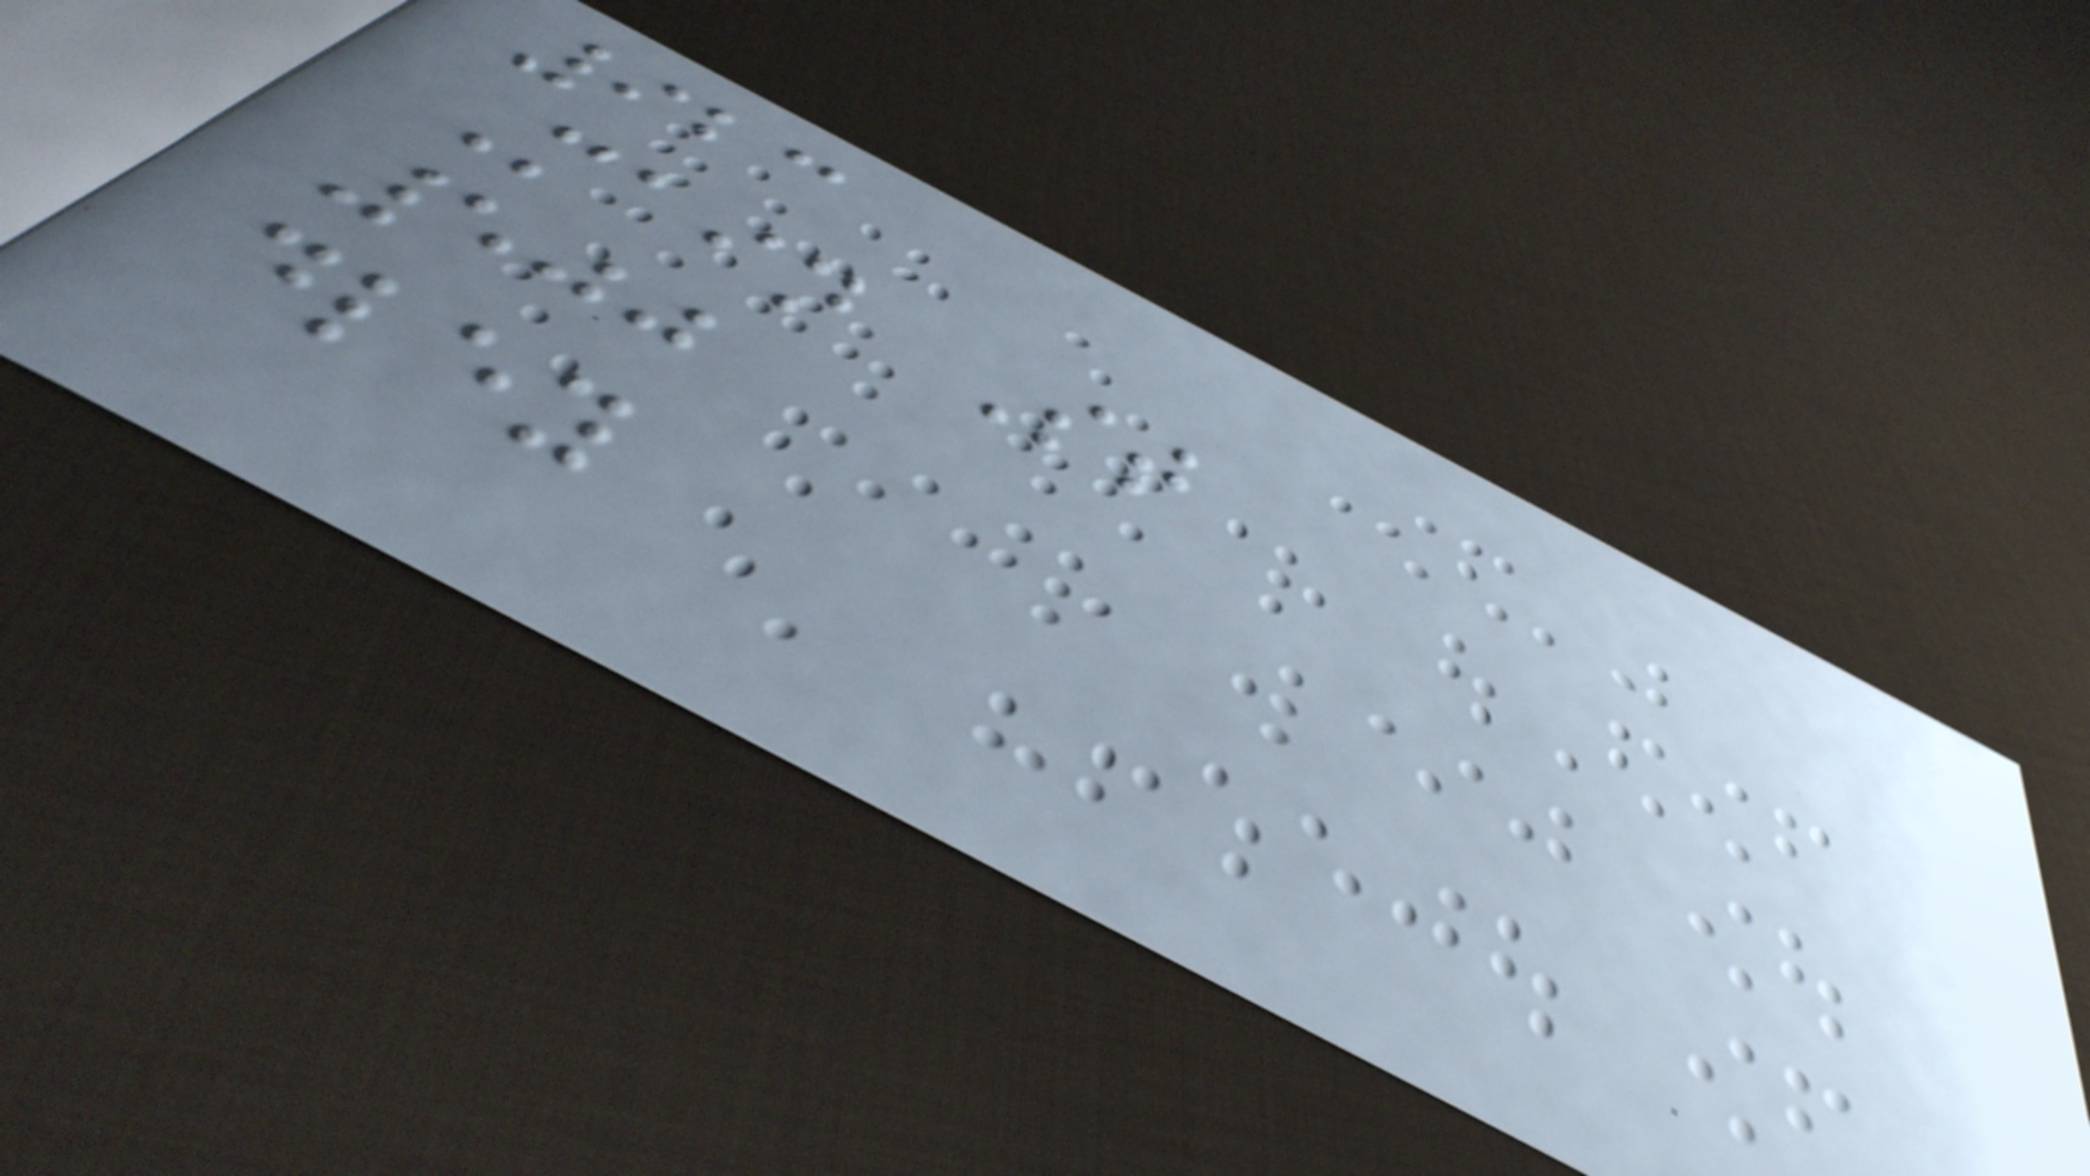923
Main St
500
dley
